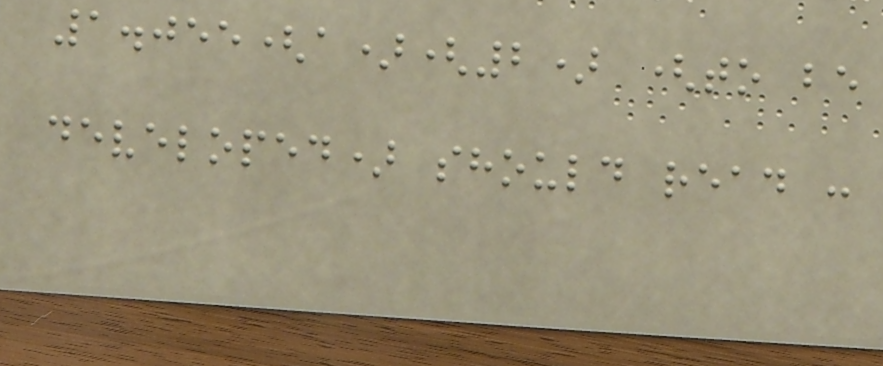1.055(a)(2) (to be
developed) should read :
